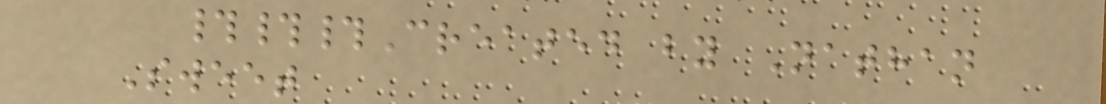###Created by Nathan
Sweet
